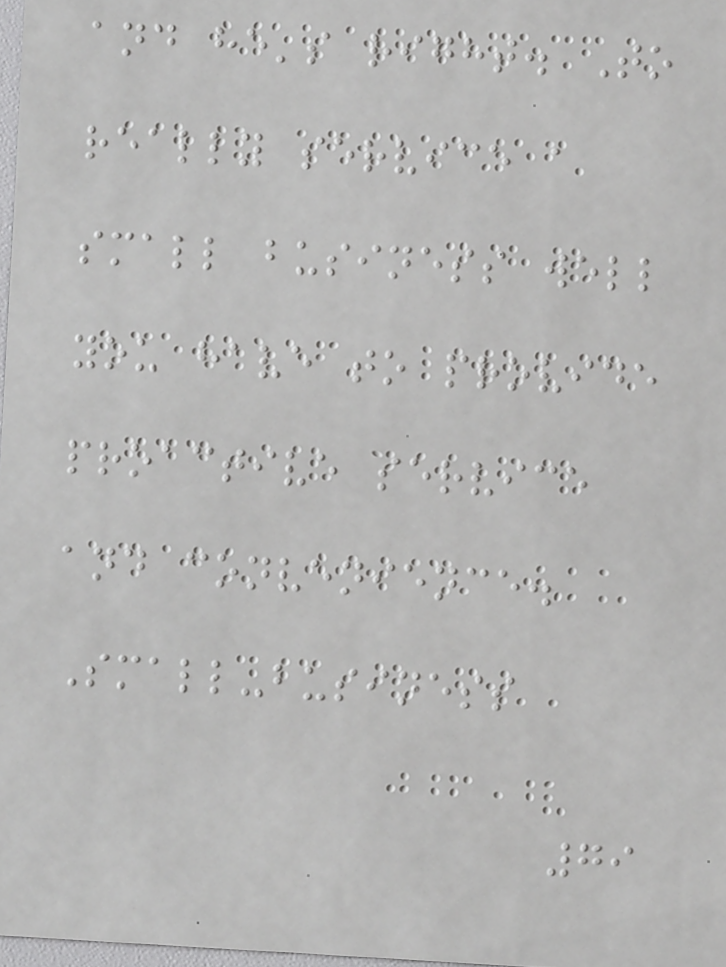and he's right. To
really service a
small business well
you have to provide
proactive service
and convenience.
Small-business
79
